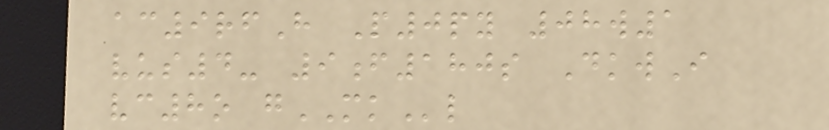ac9rfH P0py 08w1
vus4- 9f180s DkwI
vc8o gMKl
